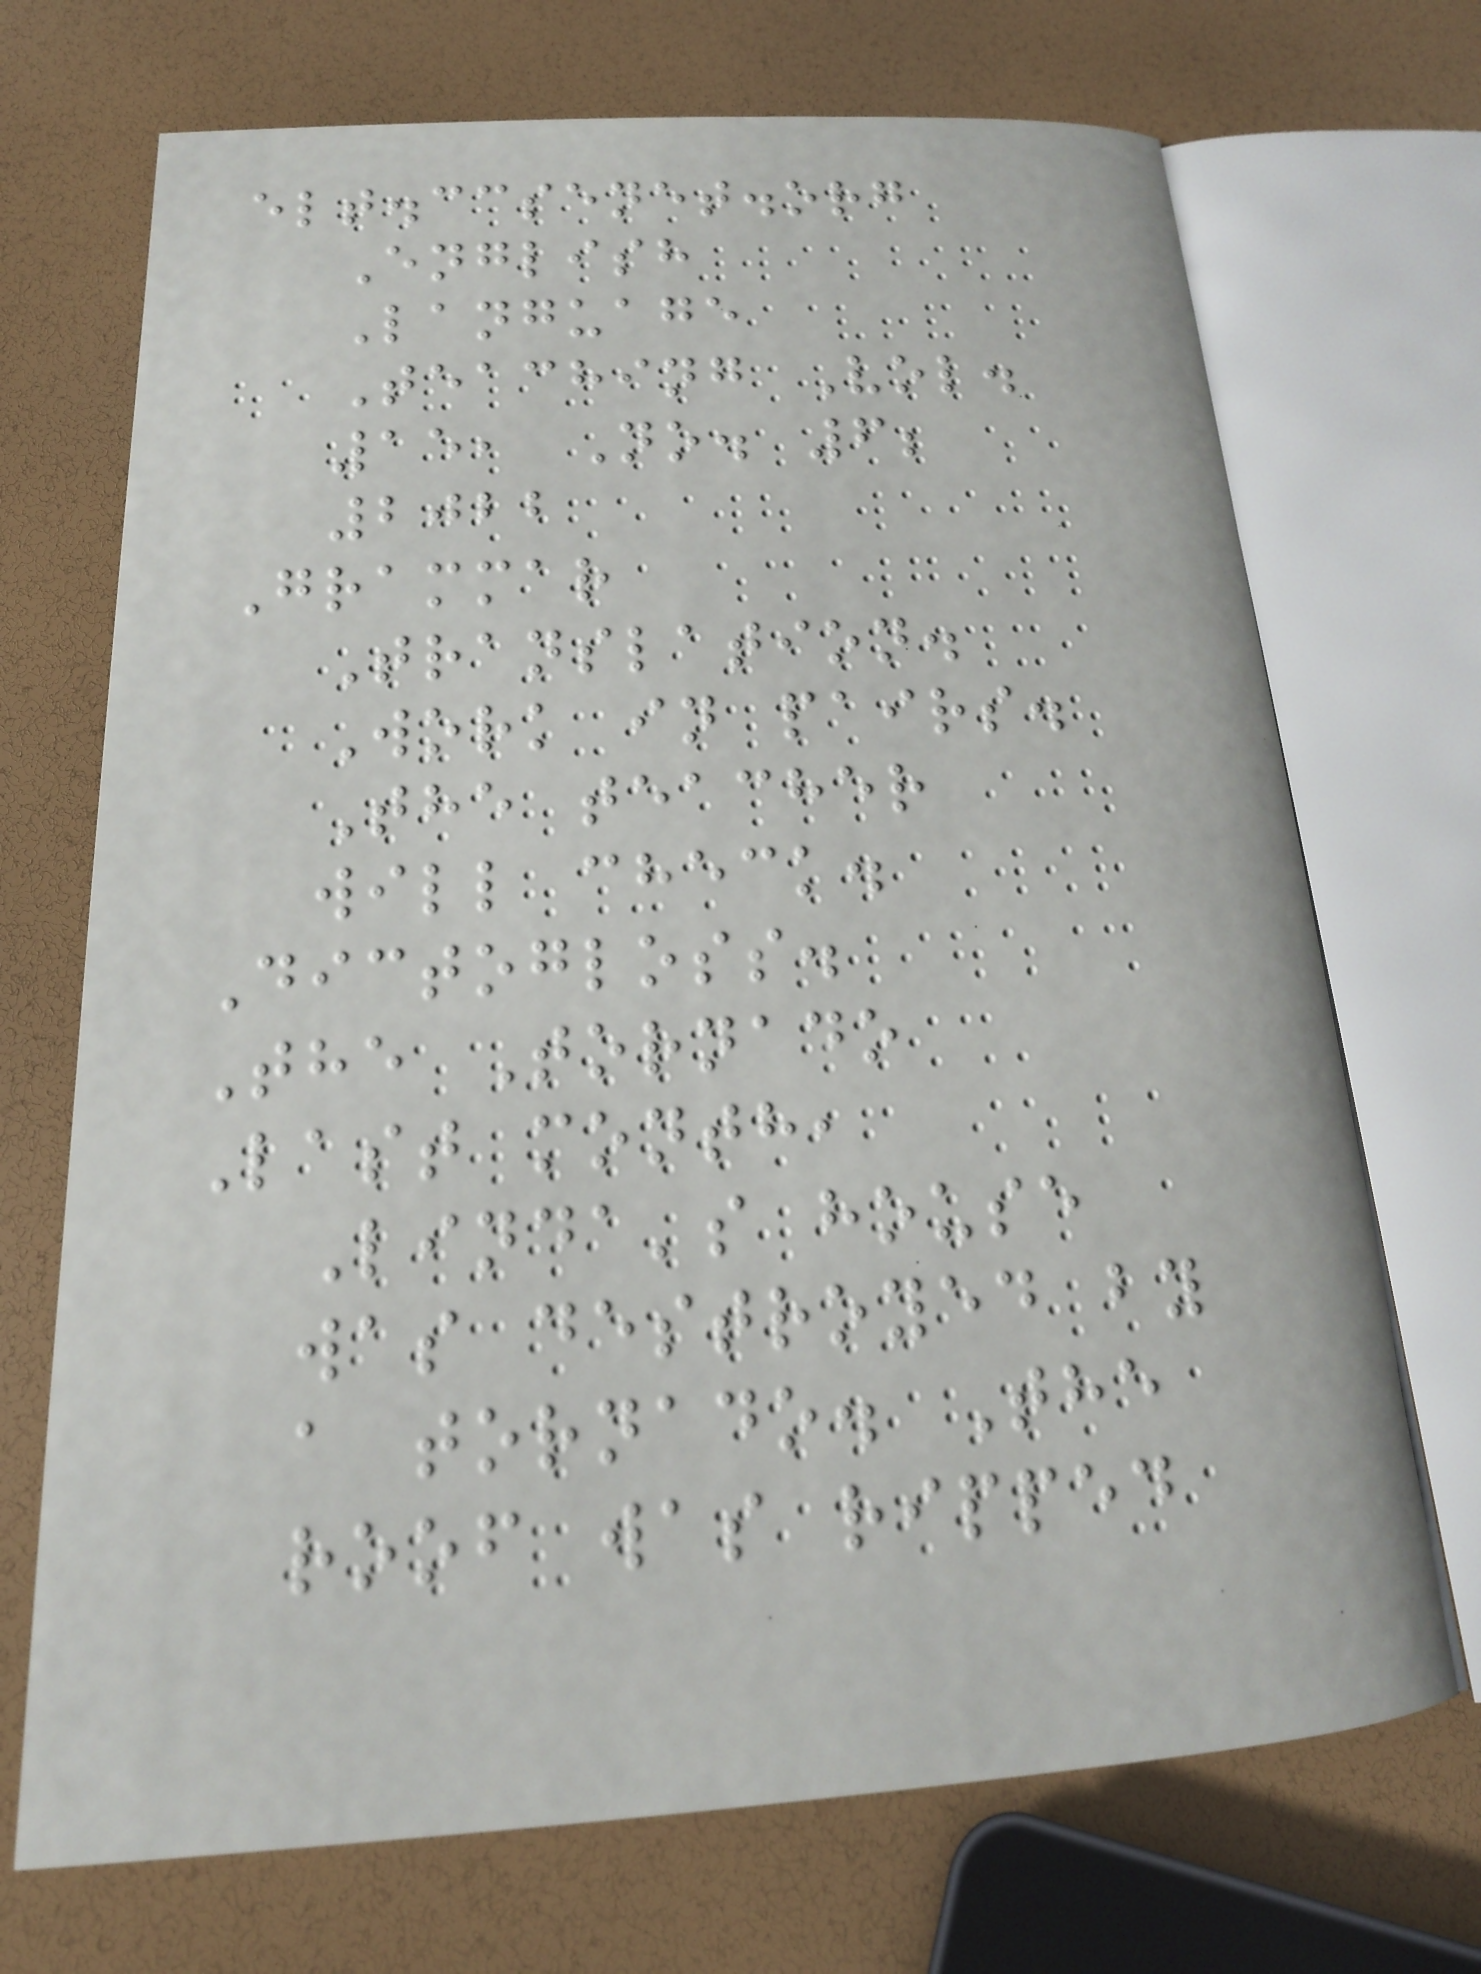elt.ccsenet.org
English
Language
Teaching Vol.
15, No. 6;
2022
Grammar
Translation.
Work in pairs.
The teacher
will check.
Dictogloss.
The Tornado
Last month,
Linda's house
was destroyed by
a tornado. The
roof was ripped
